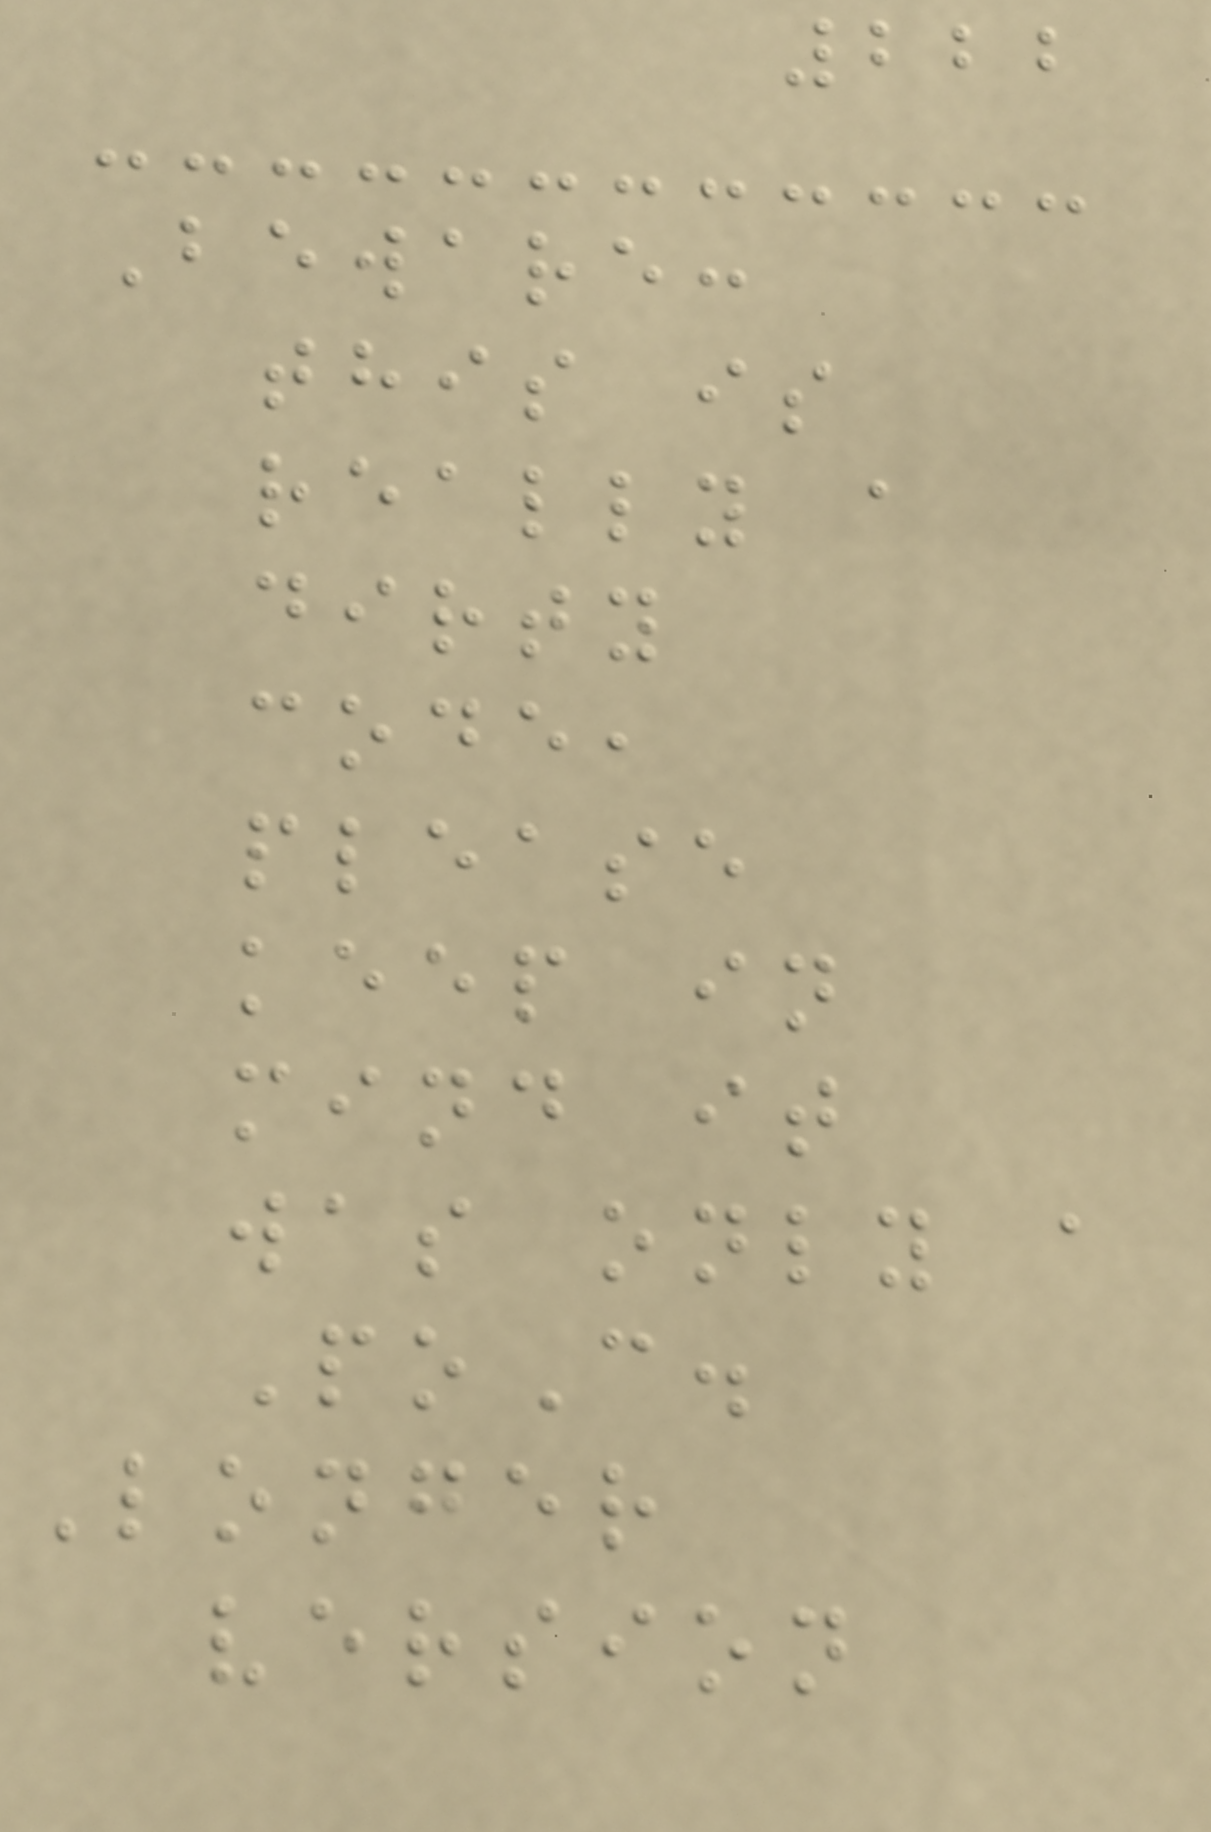222
Beware:
this is
really a
dirty
code,
please
keep in
mind it
was only a
PoC.
Longer
version
